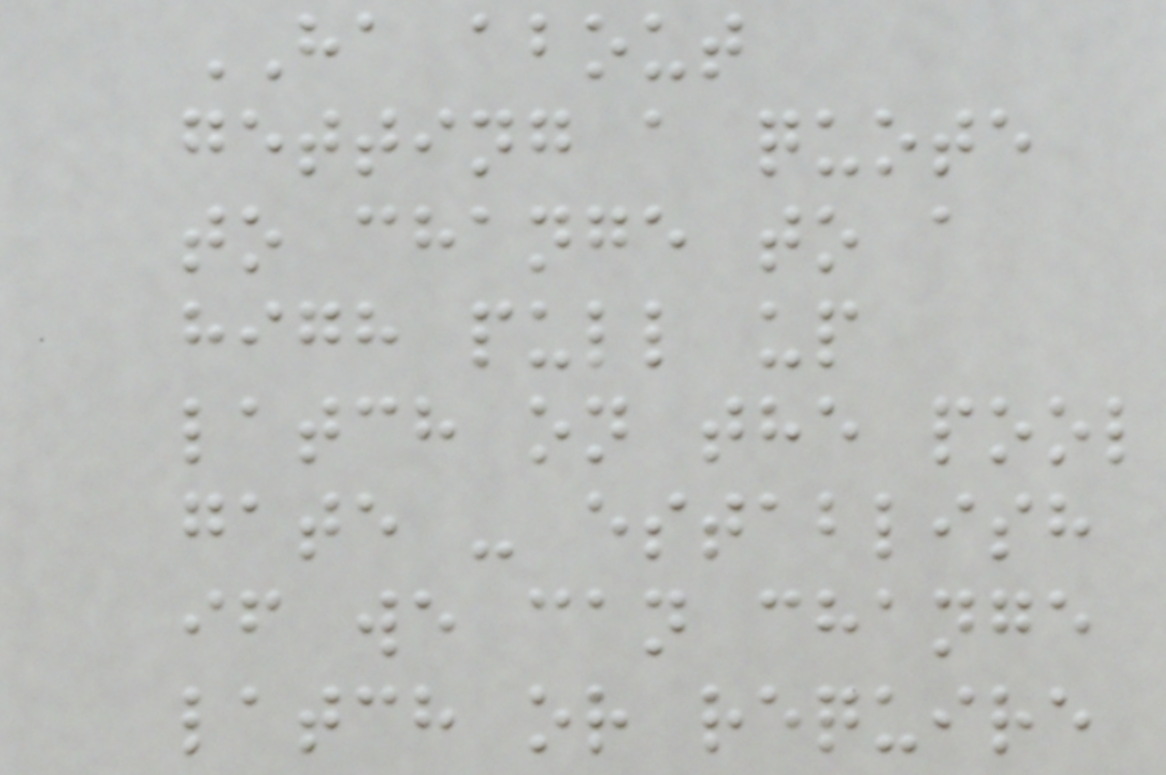HA about
getting a quote
to change to a
high pull up
latch on the pool
gate - establish
if we can change
latch or require
